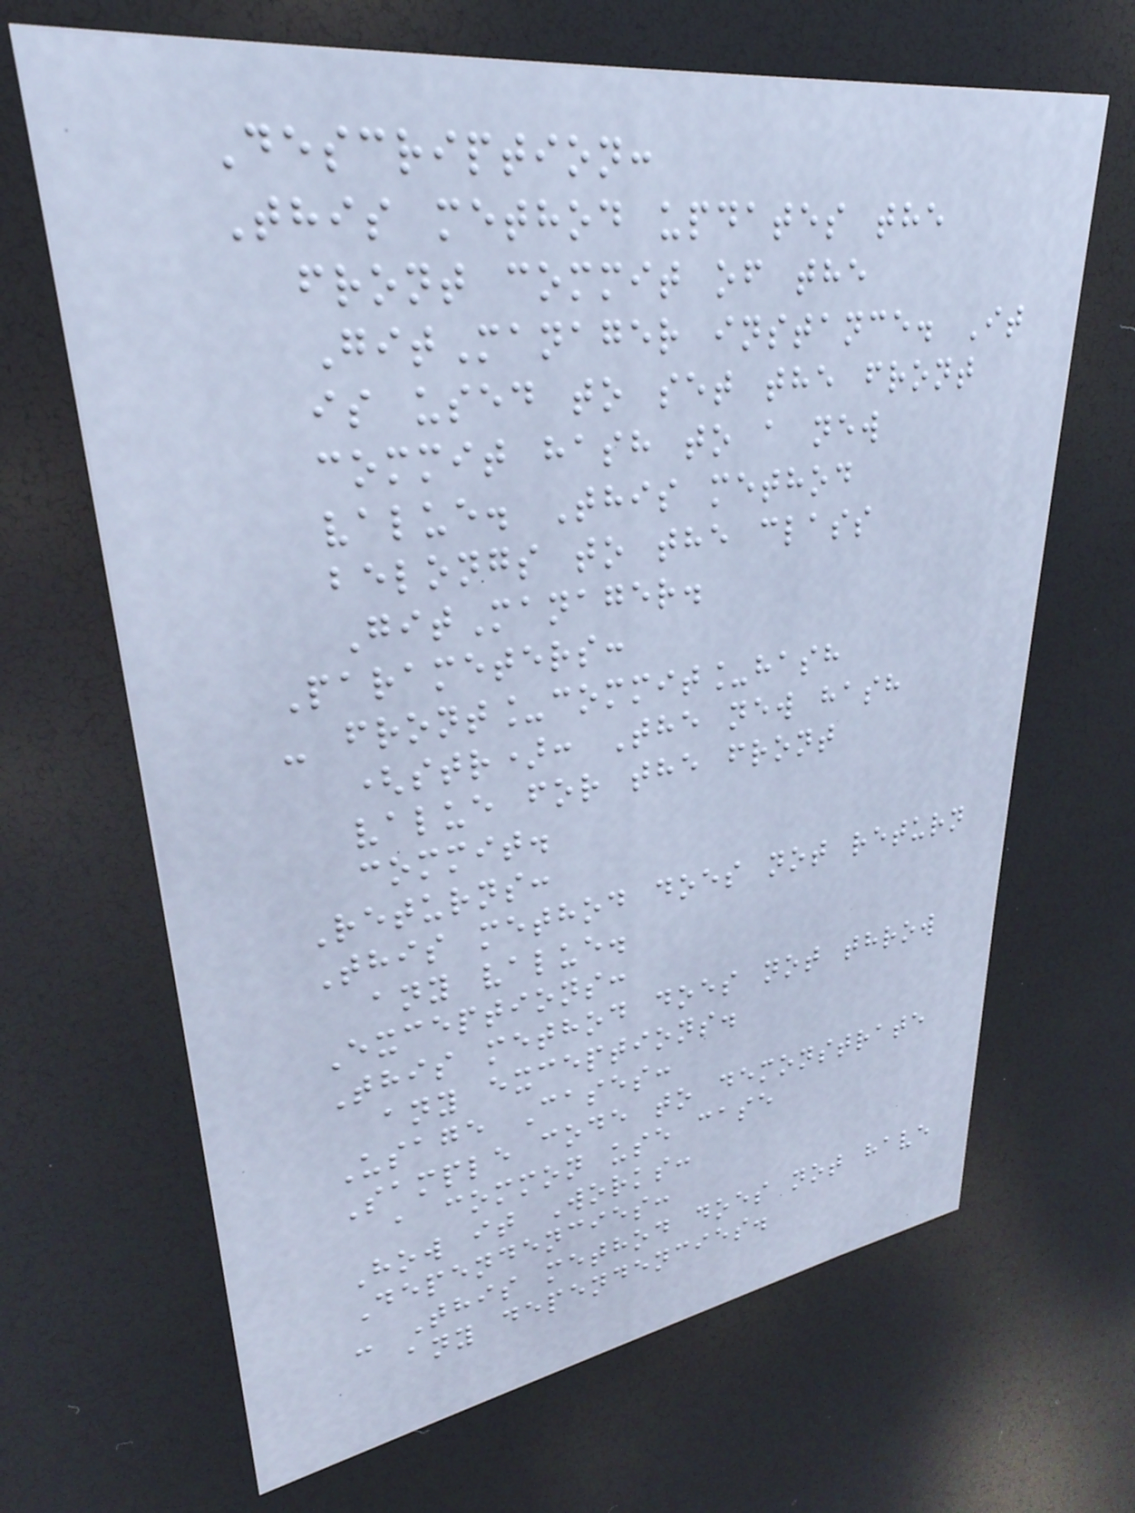Description:
This method updates the
front commit of the
GitManager instance. It
is used to set the front
commit hash to a new
value. This method
belongs to the class
GitManager.
Parameters:
- front_commit_hash
(str): The new hash
value for the front
commit.
Returns:
This method does not return
any value.
Exceptions:
This method does not throw
any exceptions.
Usage Cases:
Sample code to demonstrate
a common use case
How it Works:
Dependencies:
- This method does not have
any dependencies.
